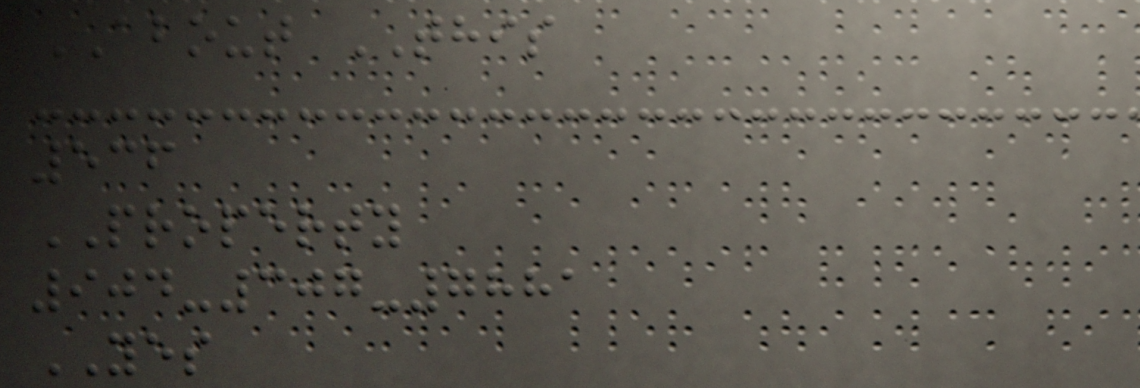ABOUT THIS
536
PROPERTY
904-307-7881
YES
